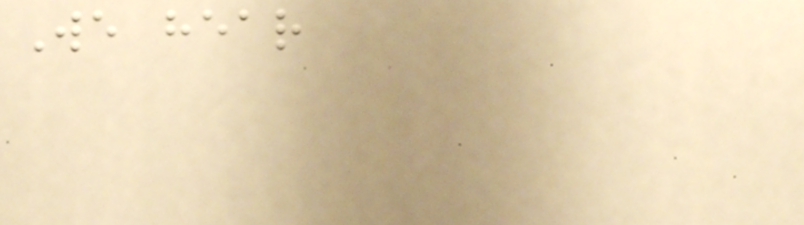We hear
